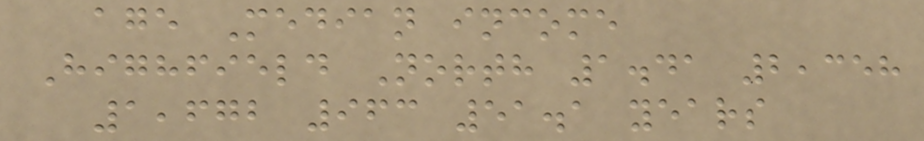age Median income
Highfield North 1.41 2,358
1,672 963 51.1 years
